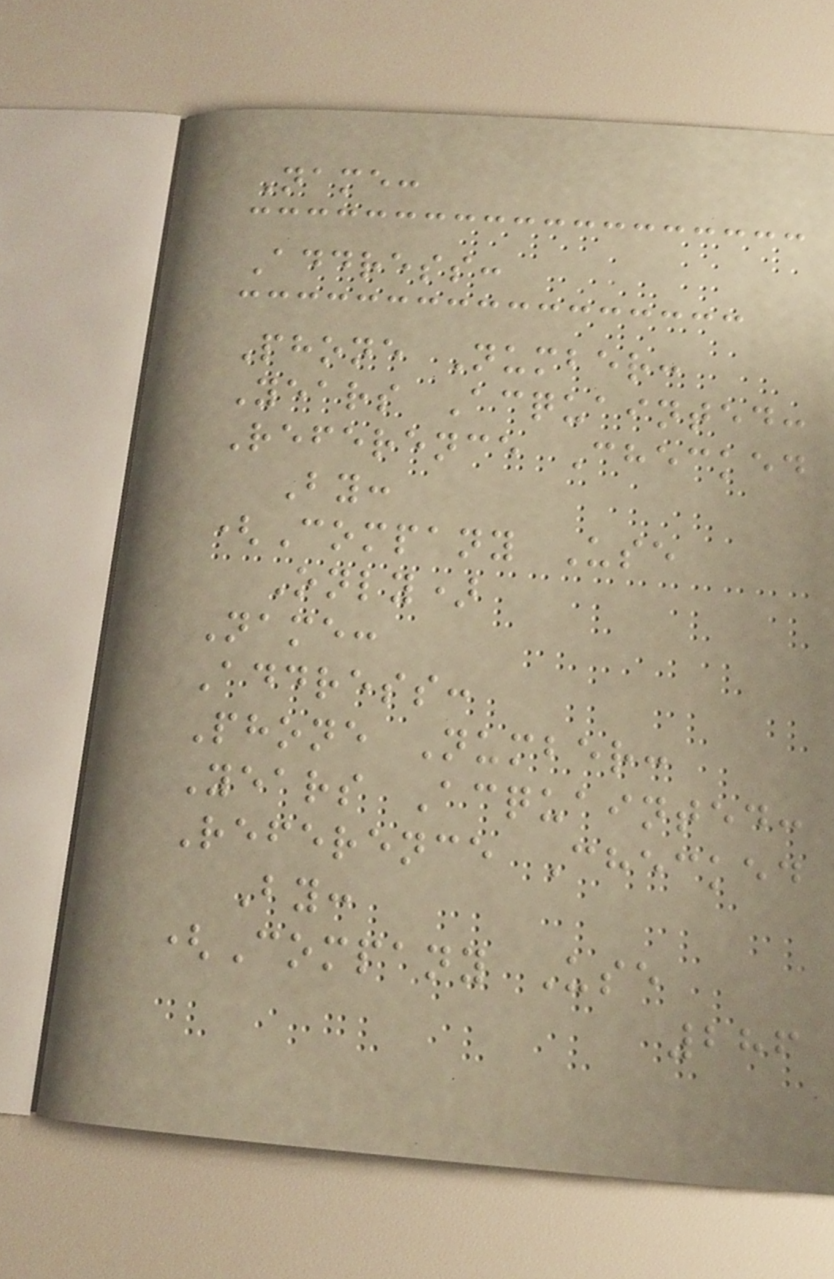Name:
Address:
Phone Number:
Years Acquainted:
Reference Checked
By:
(Company Use
Only)
Name:
Address:
Phone Number:
Years Acquainted:
Reference Checked
By:
(Company Use
286
